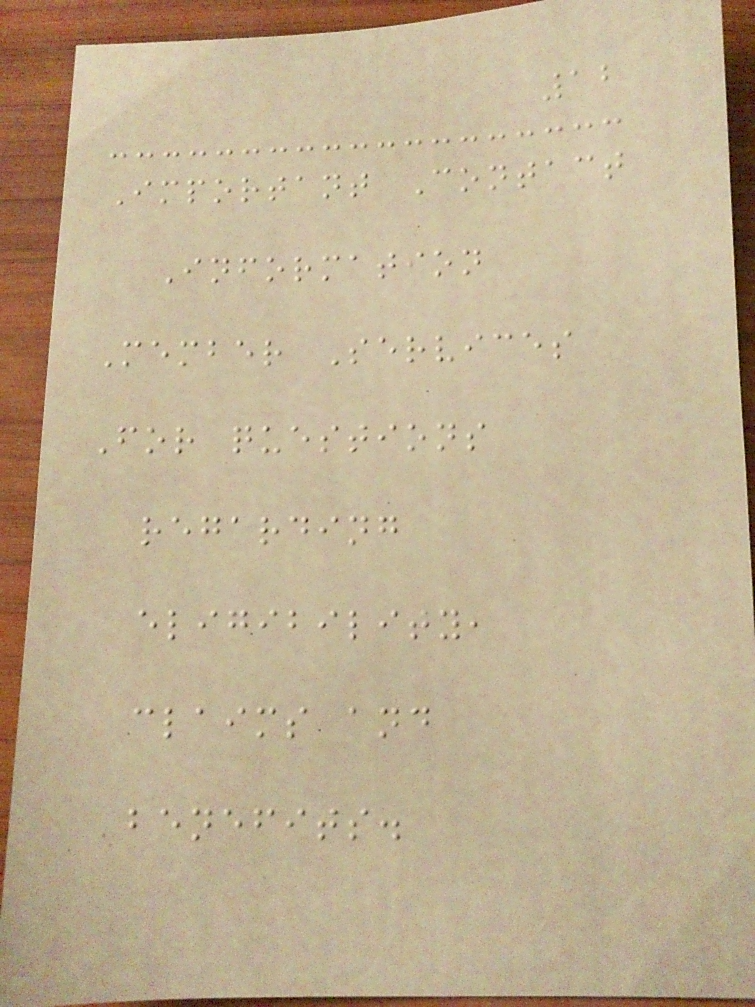12
Important Contact
Information
Member Services
For questions
regarding
eligibility,
claims and
benefits.
